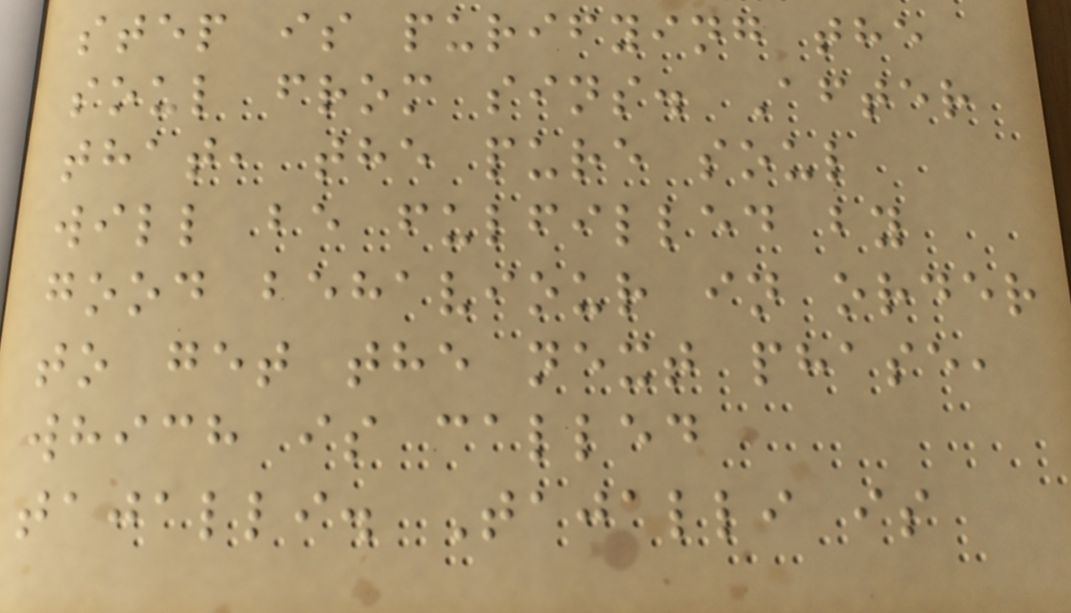step is purifying the
soul from sins. After
that, the pure soul
will be fulfilled by
good behaviour in order
to get the next phase,
which is called
tajalli. Tajalli is
